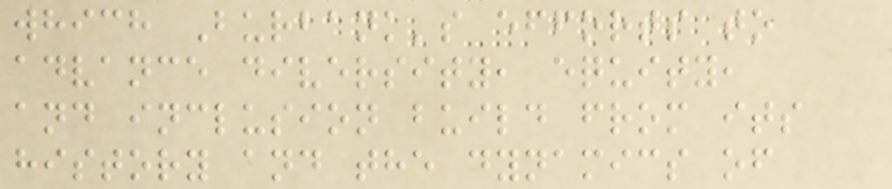which Burbank's efforts to
advance diversity, equity,
and inclusion build from its
history and the dynamics of
